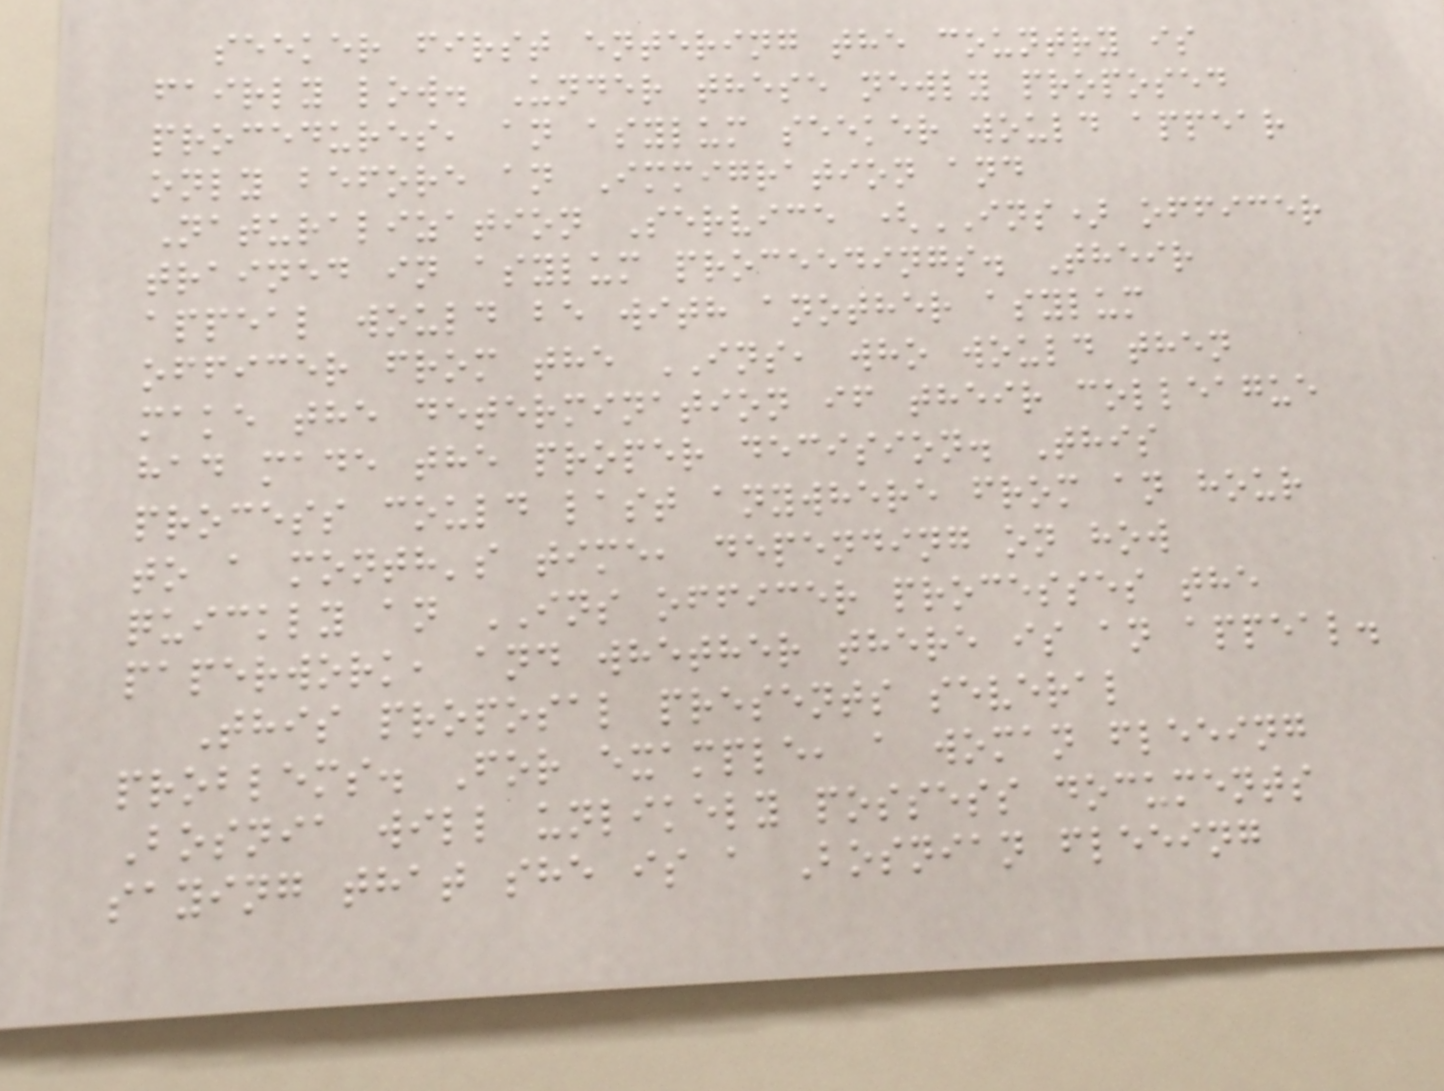seeker first entering the country is
fairly low. Under these newly proposed
procedures, an asylum seeker would appear
only before an Immigration and
Naturalization Service (INS) officer
trained in asylum proceedings. Their
appeal would be with another asylum
officer from the INS, who would then
make the determination if their colleague
had made the proper decision. This
process could last anywhere from an hour
to a month's time, depending on how
quickly an INS officer processes the
paperwork, and whether there is an appeal.
This proposal presents several
problems. For example, a woman fleeing
Bosnia will unlikely possess documents
saying that she is a Bosnian fleeing
